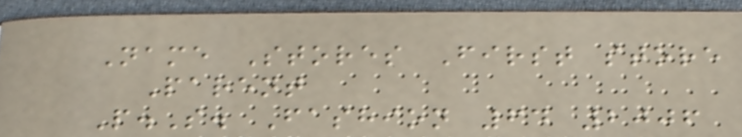Name Stores First store
Parent
P.S. Fashion 64 2006
